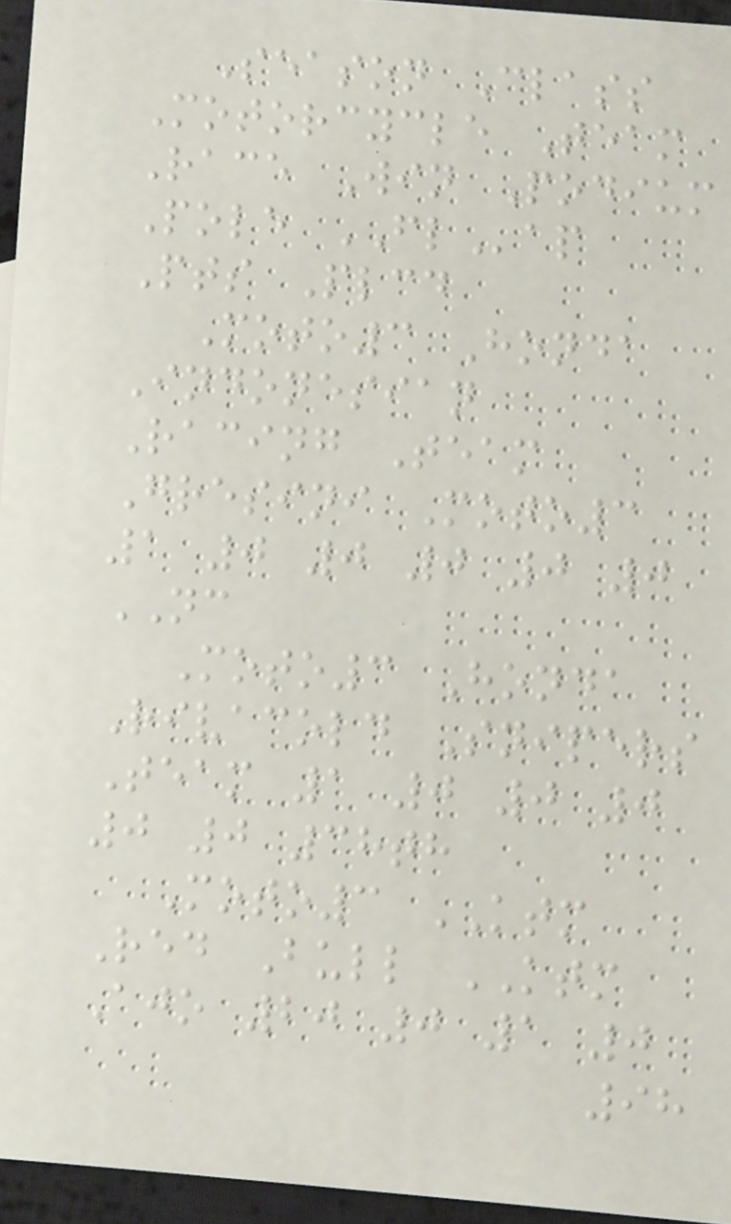Season Class
Motorcycle Team
Race Win Podium
Pole FLap
Pts Plcd
Moto3 Honda
Indonesian
Racing Team
Gresini Moto3
1 0 0 0 0 0
NC
Moto3 Honda
Rivacold Snipers
Team 1 0 0 0
0 0 38th
Moto3 KTM
Red Bull KTM
Ajo 20 0 1 0
98
